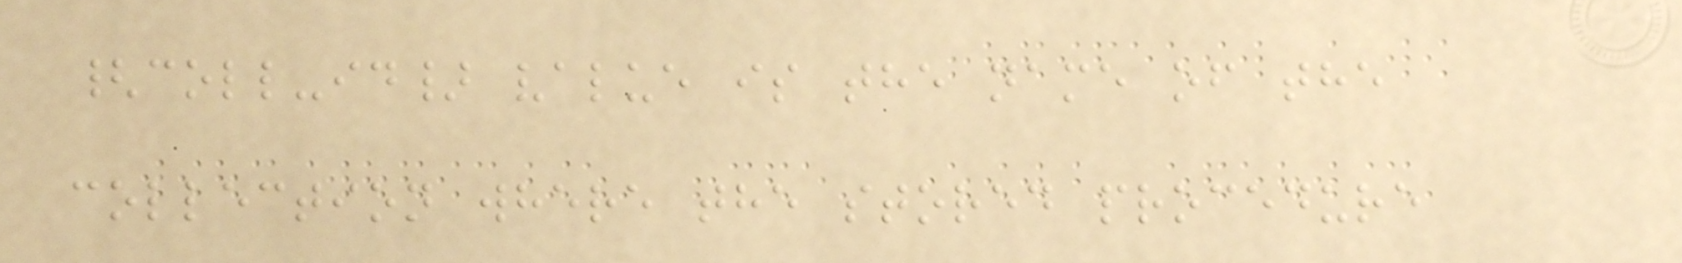{coll-id} value is the name of the
collection where the stored procedure
